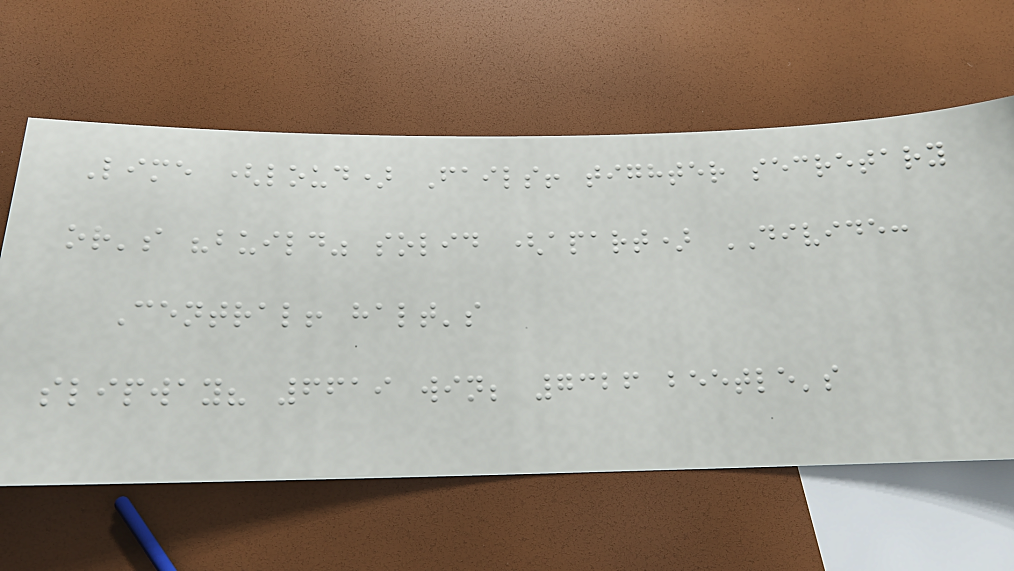Lime (loud) Fails! tighter secretary
or's "build" solid (apart) DIVIDE:
Central! halt's
slipway? 6619 win; 7326 beetle's
